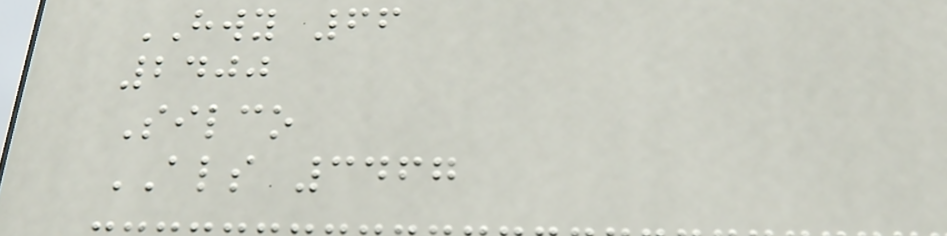HWY 66
2400
Silco
ALS 3467
